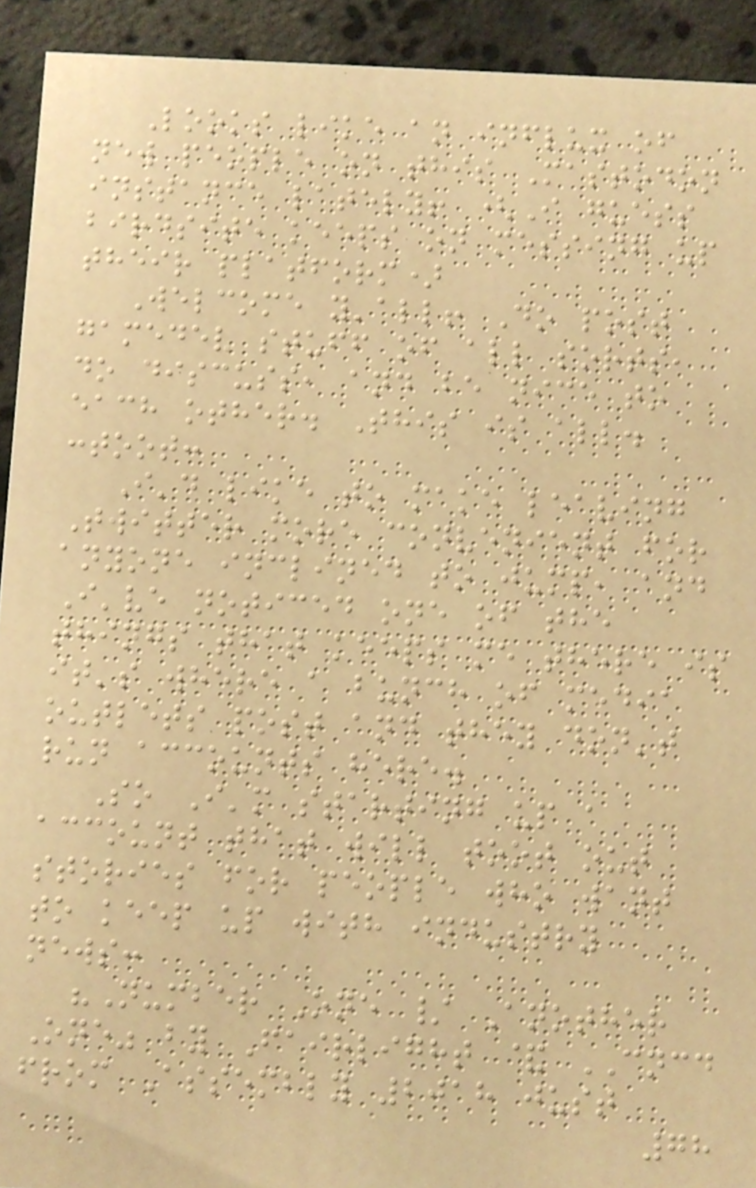Looks like an influx of
new people on this Mastodon
instance lately! (I guess
birdsite keeps on messing up
their platform)
Welcome y'all! Do post
gamedev stuff of all sorts,
do discuss, and be nice to
each other. This is all.
:toot:
I'd like to make leaving
Twitter more convenient for
anyone inclined to jump, and
I've noticed one of the
things that keeps me there is
it's where a bunch of media
outlets post and they don't
run accounts here.
So I'm starting up a
account that will toot out
stories for people who want
to keep up with industry
news:
"Number One / Another
One" by Fairlight & CNCD
from Assembly 2018 just
78
